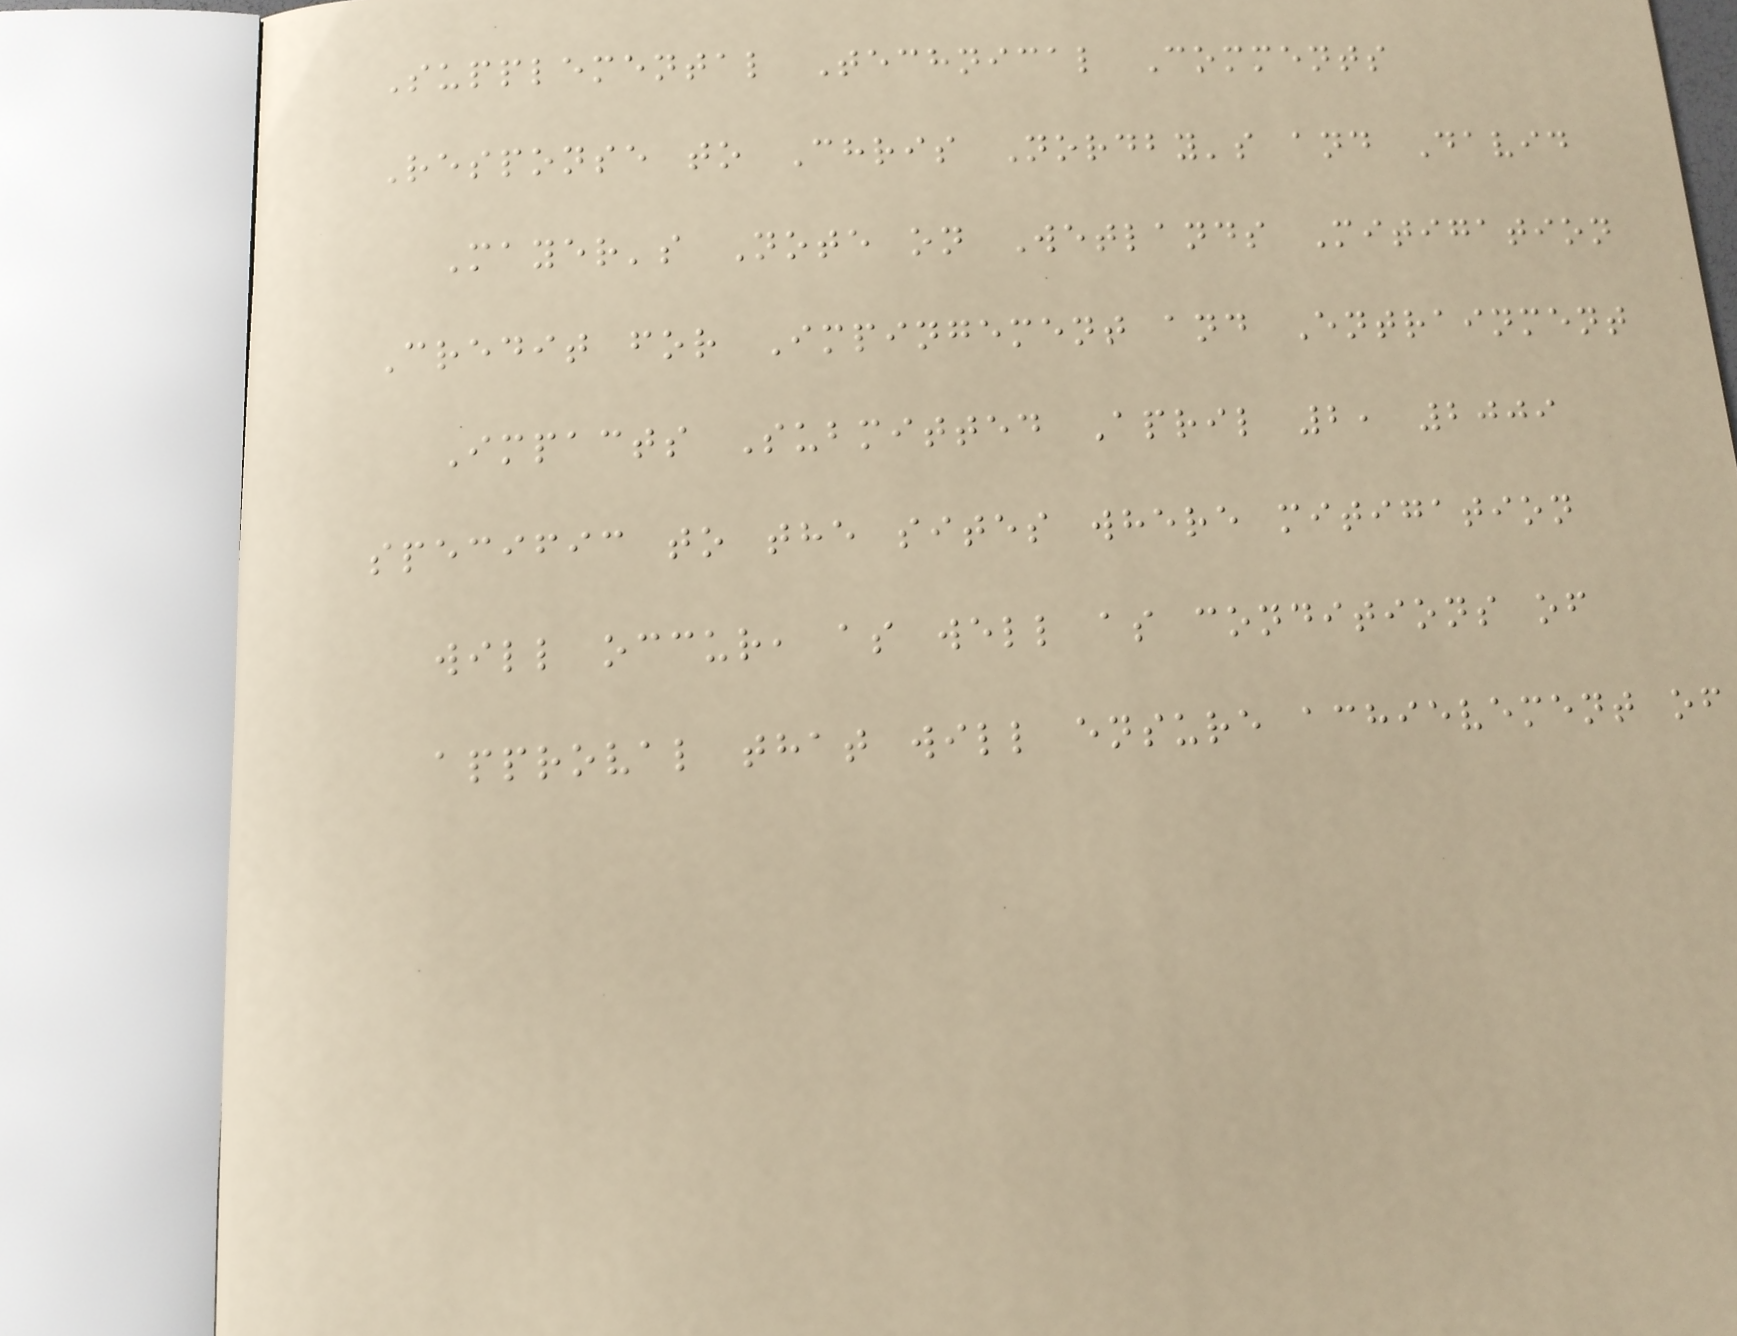Supplemental Technical Comments
Response to Chris Nordby's and David
Mayer's Note on Wetlands Mitigation
Credit for Impingement and Entrainment
Impacts Submitted April 2, 2009
specific to the sites where mitigation
will occur, as well as conditions of
approval that will ensure achievement of
